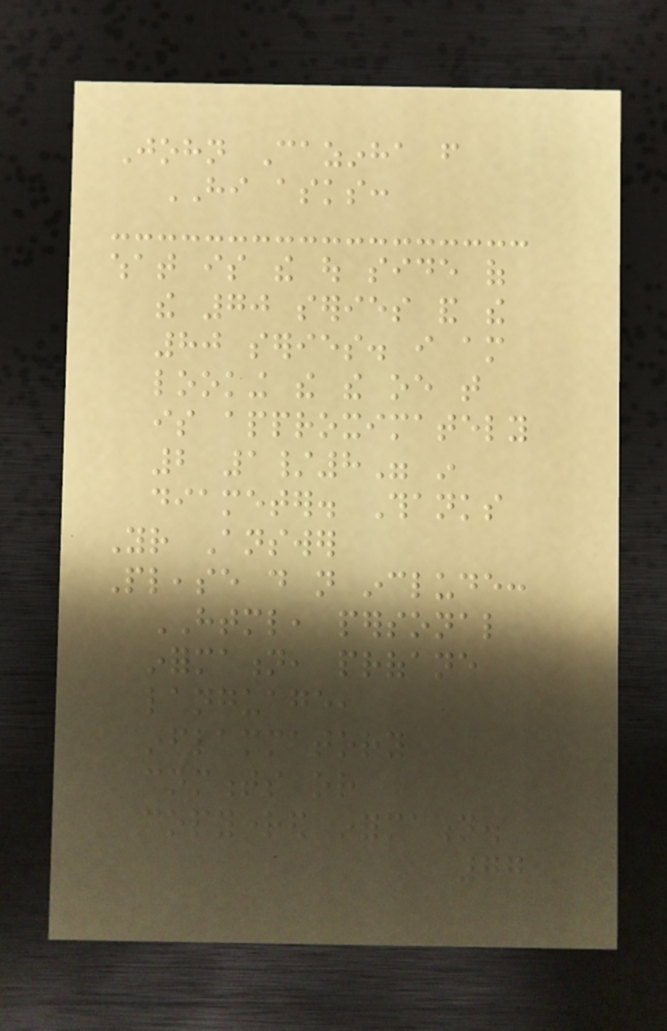John Cazinha from
HI asks:
what is the out side of
the 70 series and the
80 series. i am
looking the the oe that
is approximately
2 1/8" in
diameter. Thanks
Your Answer
Please do not include:
HTML, personal
information, profane
language,
inflammatory
comments or
copyrighted information.
77
